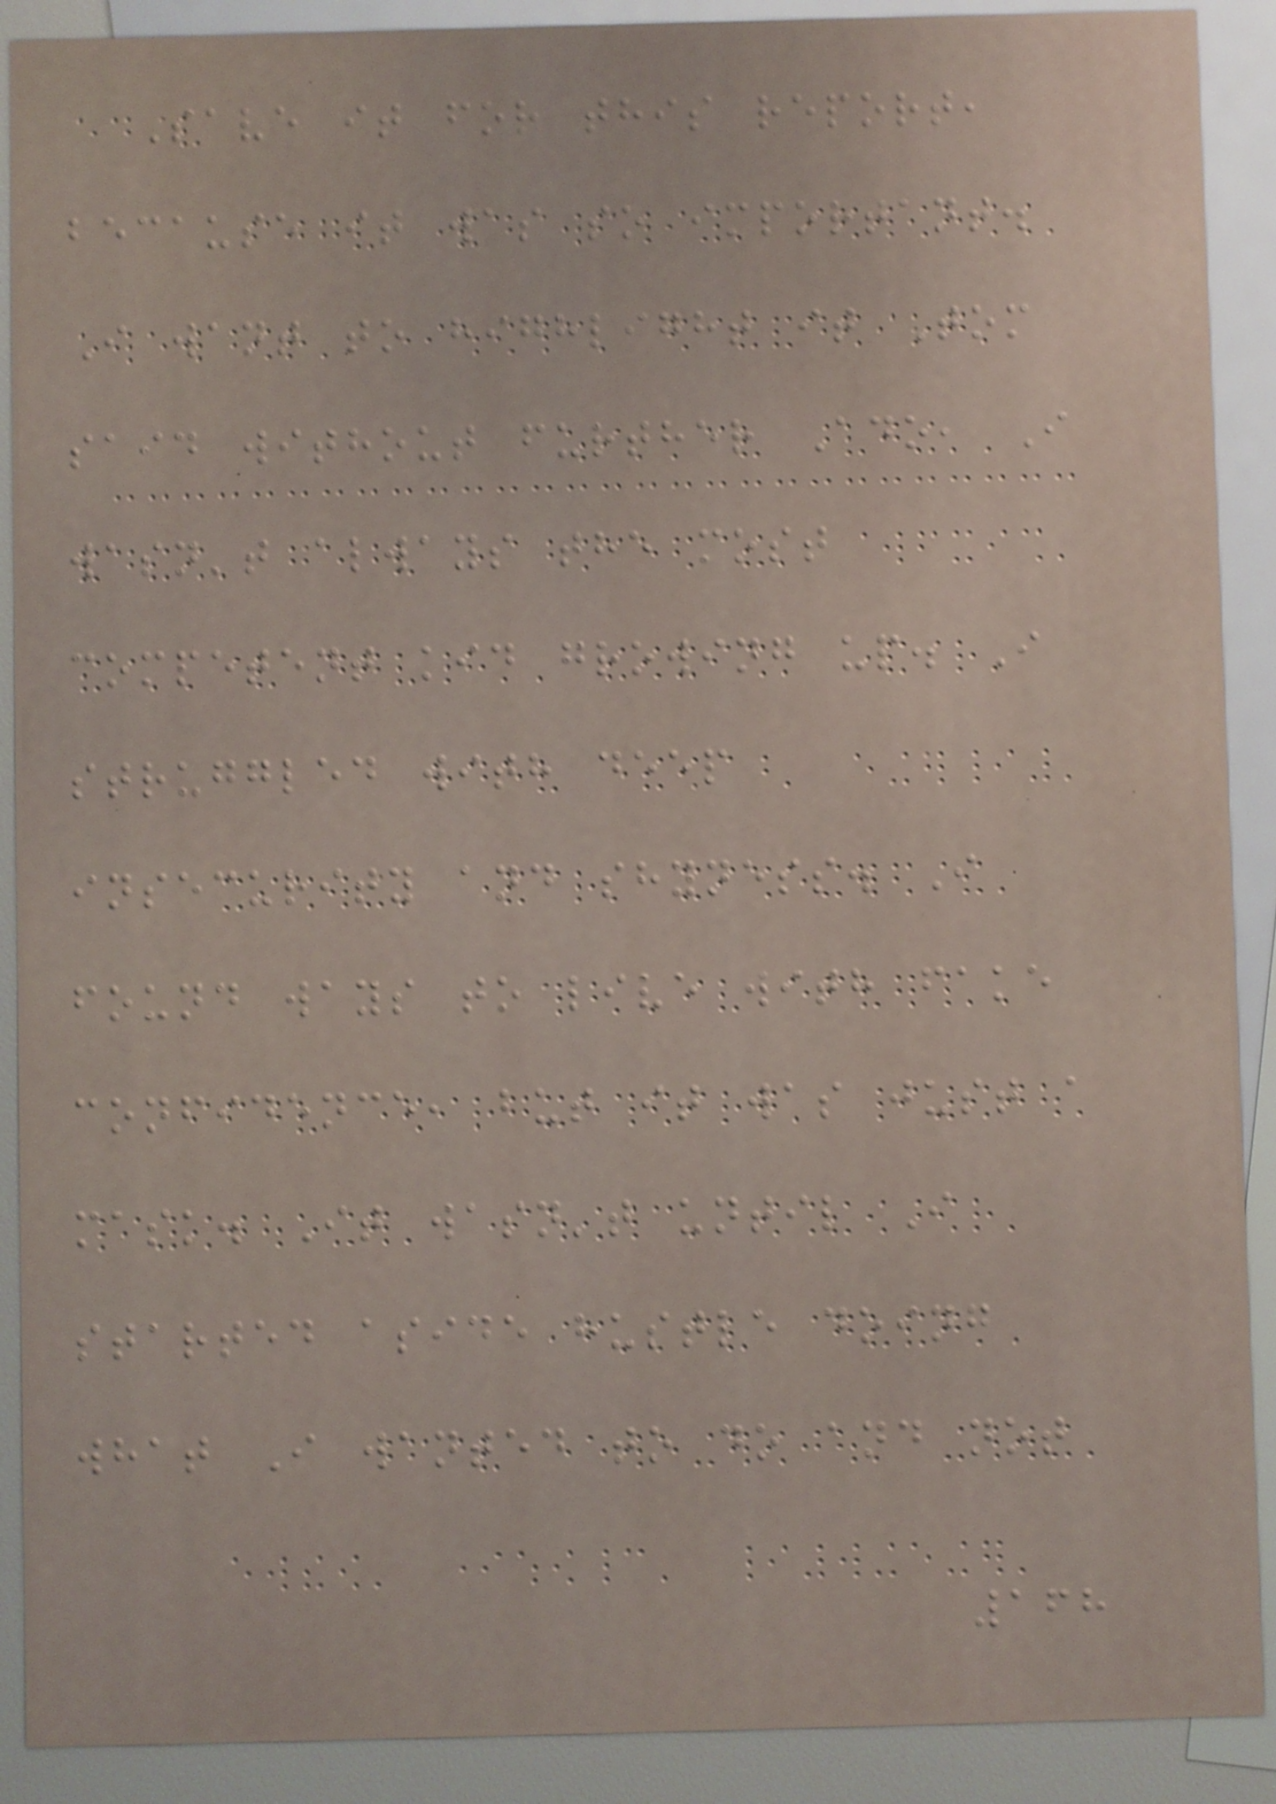Save it for this report,
because it was so important.
I want to highlight it Tom
said without further Ado, I
wasn't always the most
competent kid growing up. I
struggled with deep
insecurity and shyness. I
found ways to live with fake
confidence, but it was just a
mask. It wasn't until I
started aside hustle doing
what I wanted to do and not
168
